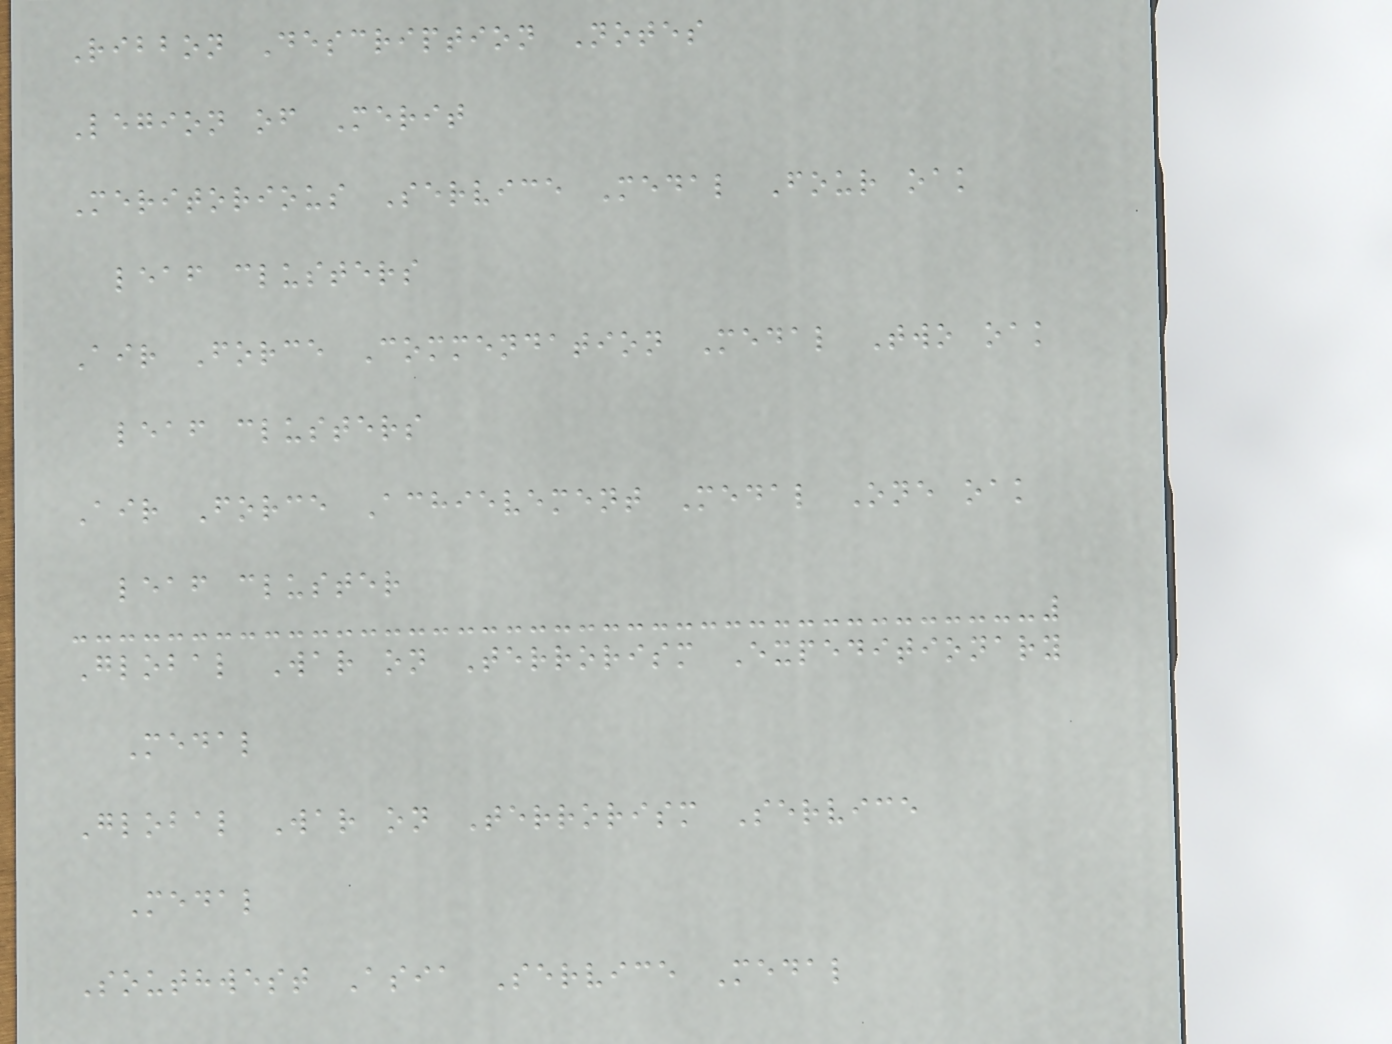Ribbon Description Notes
Legion of Merit
Meritorious Service Medal Four oak
leaf clusters
Air Force Commendation Medal Two oak
leaf clusters
Air Force Achievement Medal One oak
leaf cluster
Global War on Terrorism Expeditionary
Medal
Global War on Terrorism Service
Medal
Southwest Asia Service Medal
